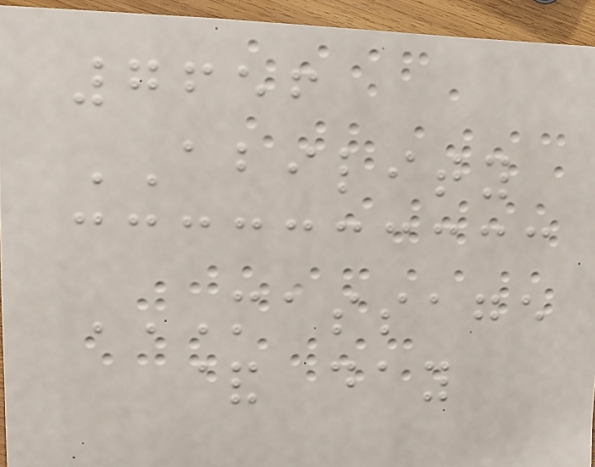7656
ABILITY
MASSAGE
& DAY
